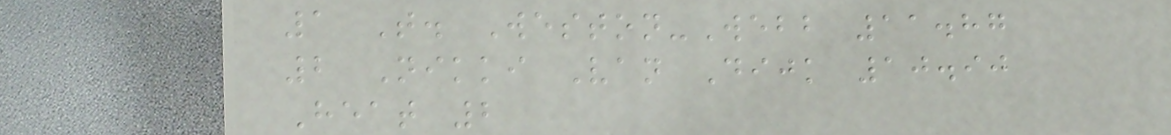1 T. Weston-Webb 11.87
2 Nikki Van Dijk 10.90
Heat 2
